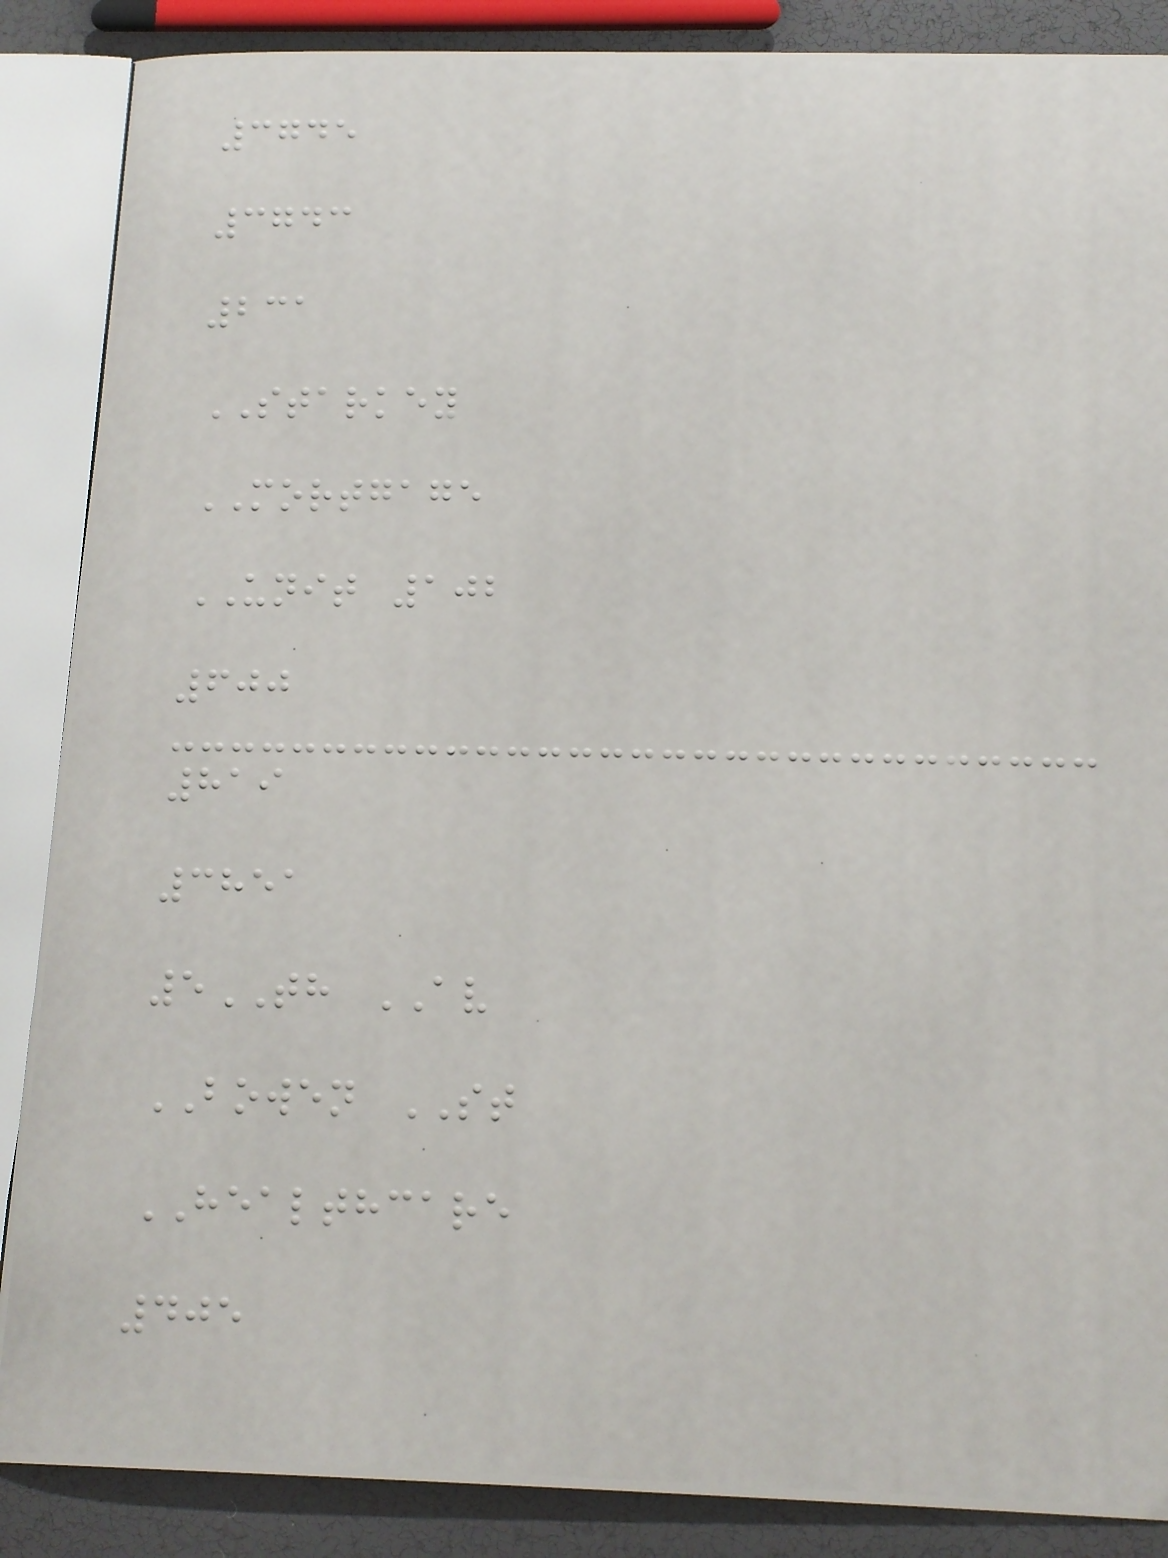3745
3743
231
STARKEY
MORTGAGE
UNIT 102
600
819
3851
5TH AV
BOWEN ST
HEALTHCARE
405
